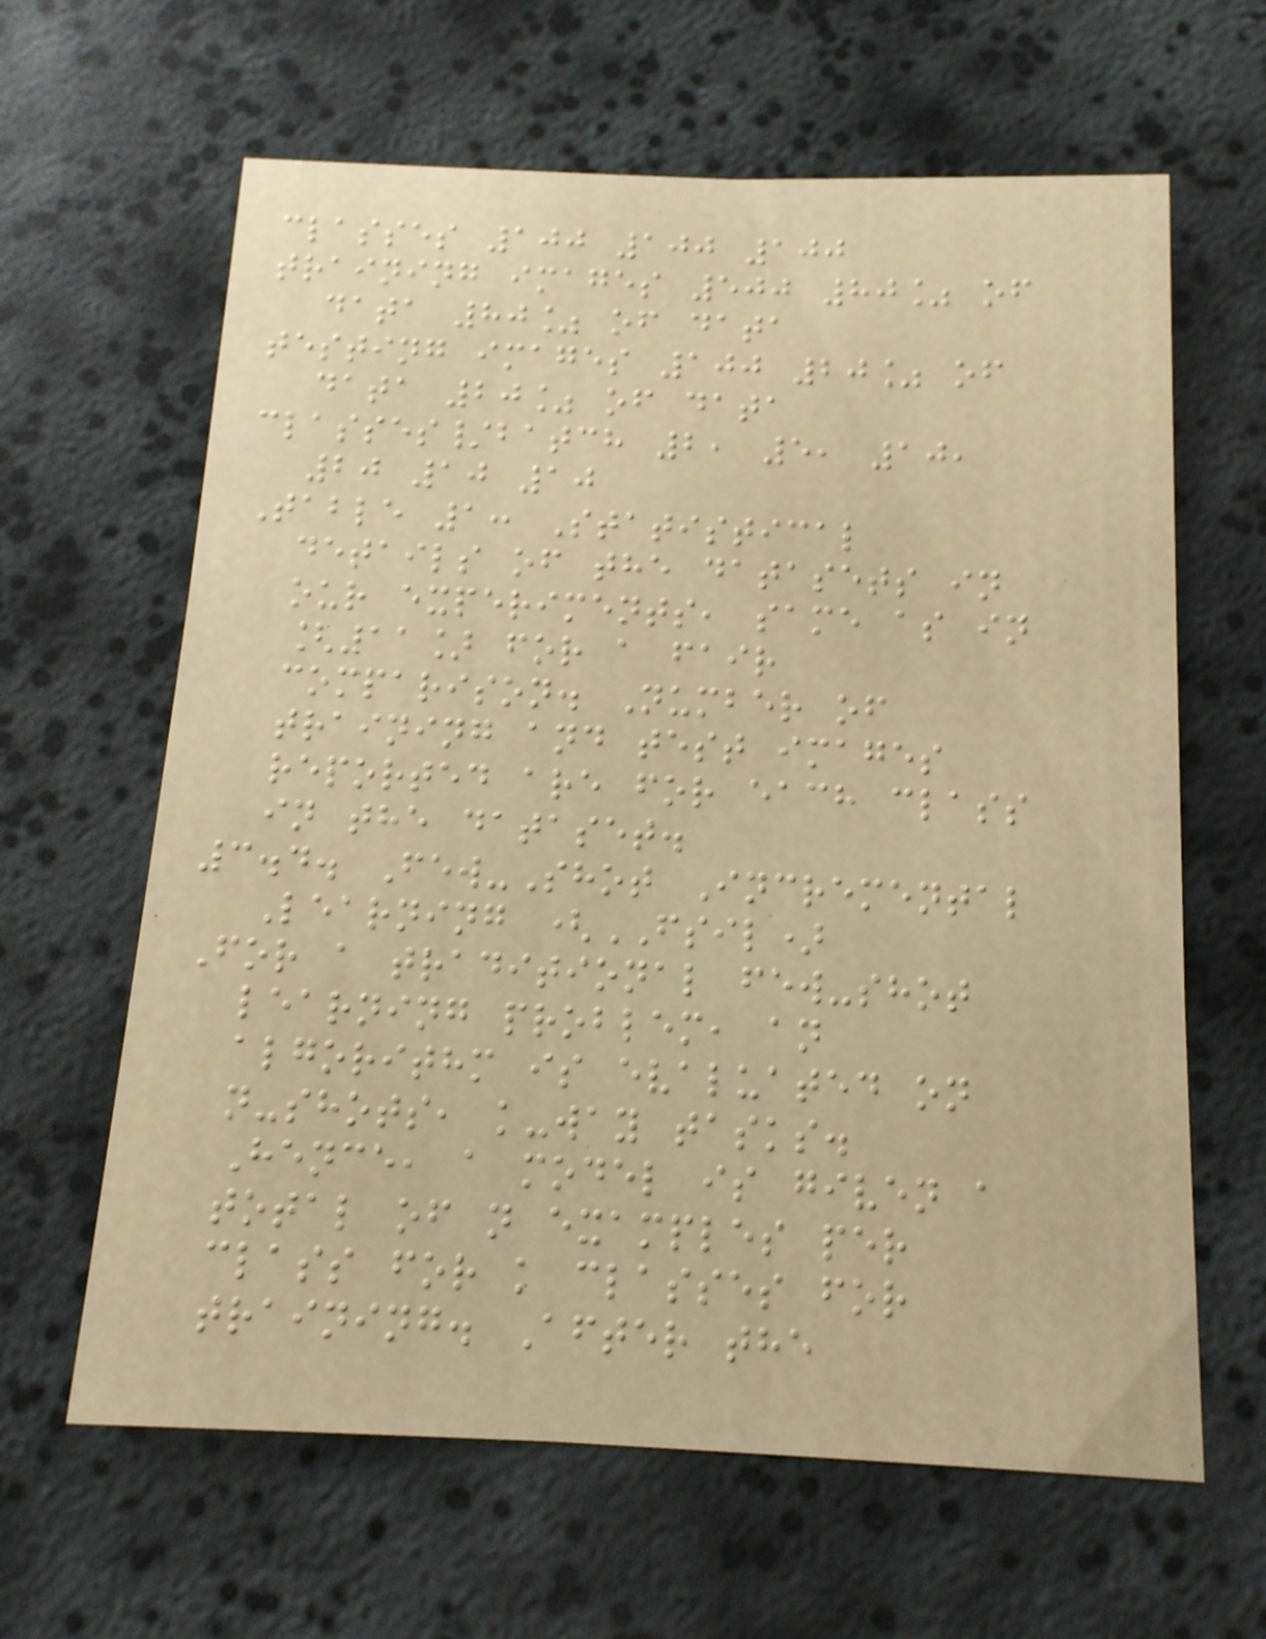classes 100 100 100
training images 500 80% of
data 80% of data
testing images 100 20% of
data 20% of data
classes/batch 2, 5, 10,
20 10 10
Table 1: Statistical
details of the datasets in
our experiments, same as in
[11] for a fair
comparison. Number of
training and test images
reported are for each class
in the dataset.
3.4. Few-Shot Incremental
Learning (FSIL)
For a traditional few-shot
learning problem, an
algorithm is evaluated on
n-shots, k-way tasks.
Hence, a model is given a
total of n examples per
class for k classes for
training. After the
